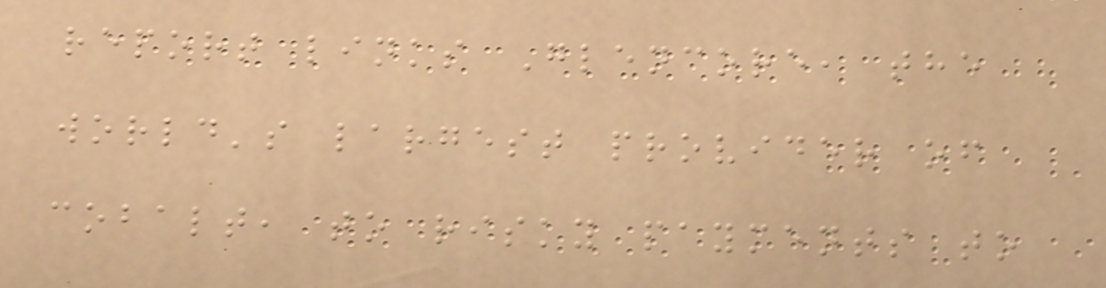report links Glencore, the
world's largest provider of
cobalt, to risky payments to
